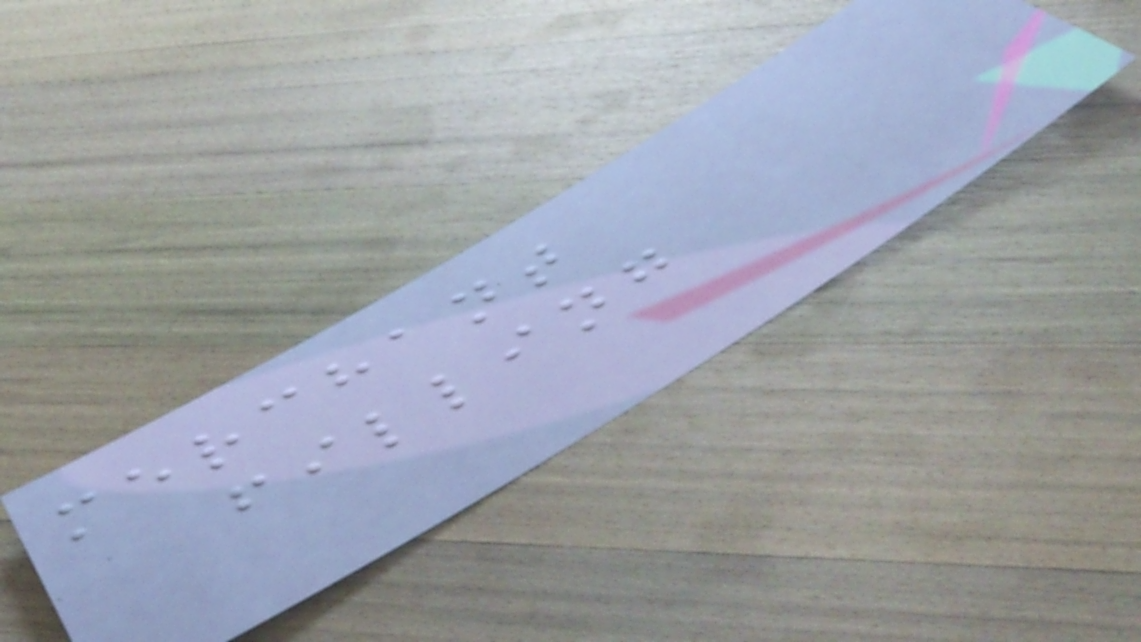merchant
filling
